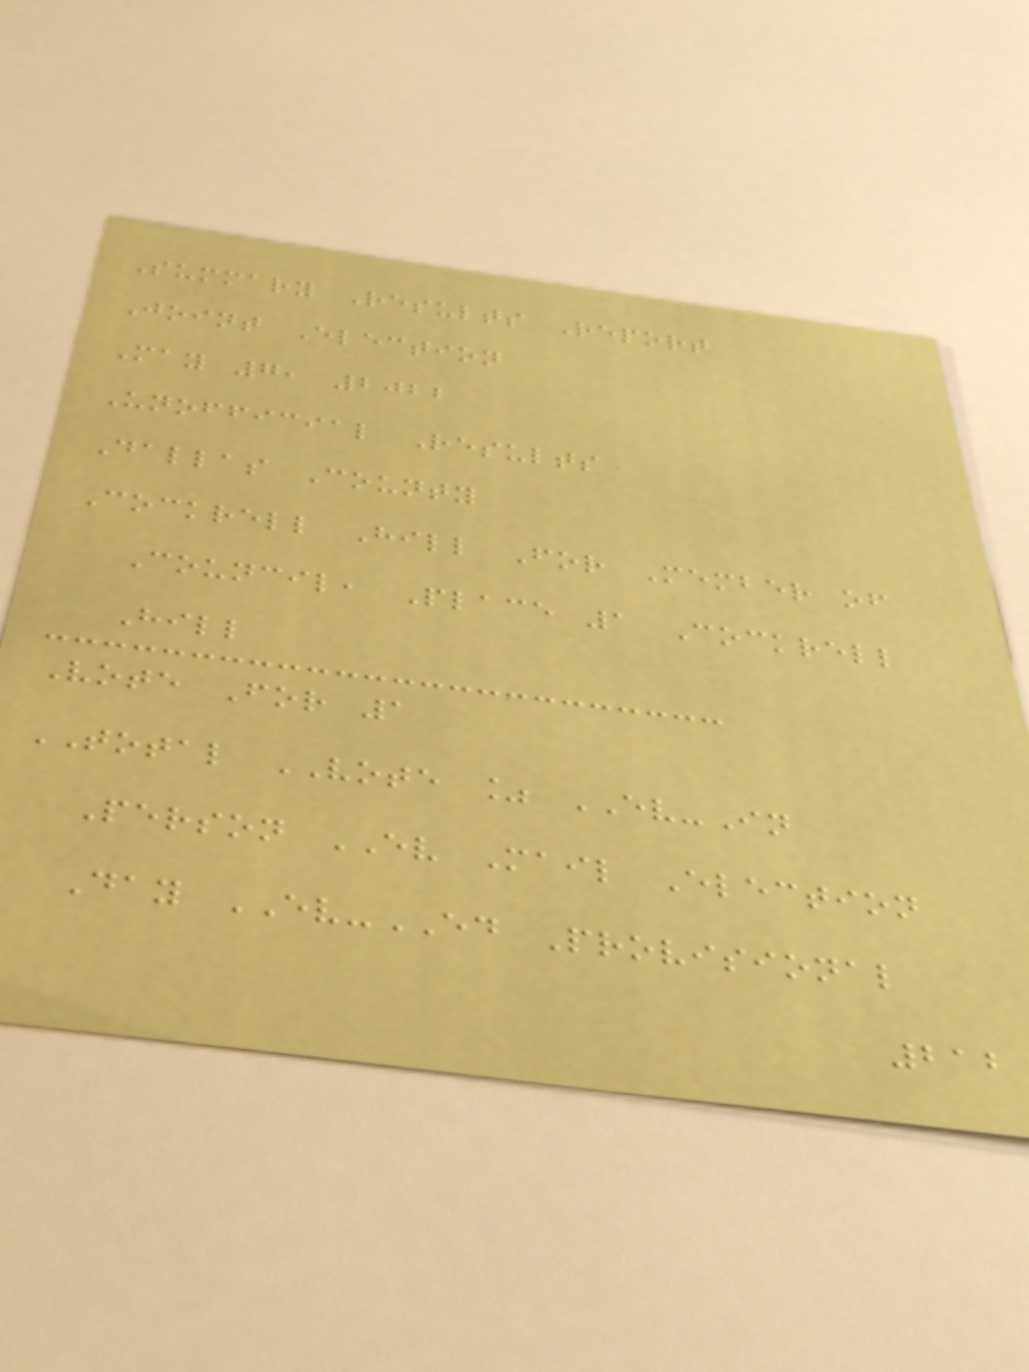Summary Results Report
Joint Election
May 7, 2022
Unofficial Results
Dallas County
Cockrell Hill For Member of
Council, Place 1 Cockrell
Hill
Vote For 1
TOTAL VOTE % EV-In
Person EV Mail Election
Day EV-ED Provisional
212
